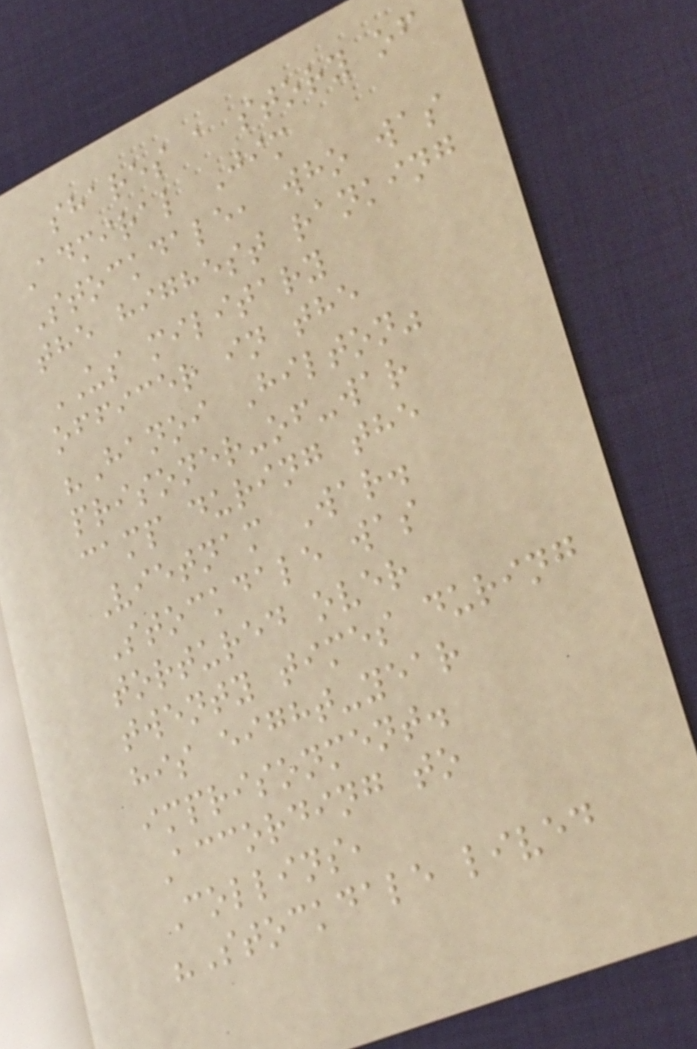shares a story of
Admiral Jim
Stockdale, who was
the highest ranking
US military
officer in the
"Hanoi Hilton"
prisoner-of-war
camp during the
Vietnam War.
Stockdale was
tortured over
twenty times during
his eight-year
imprisonment.
According to
Collins,
"Stockdale lived
